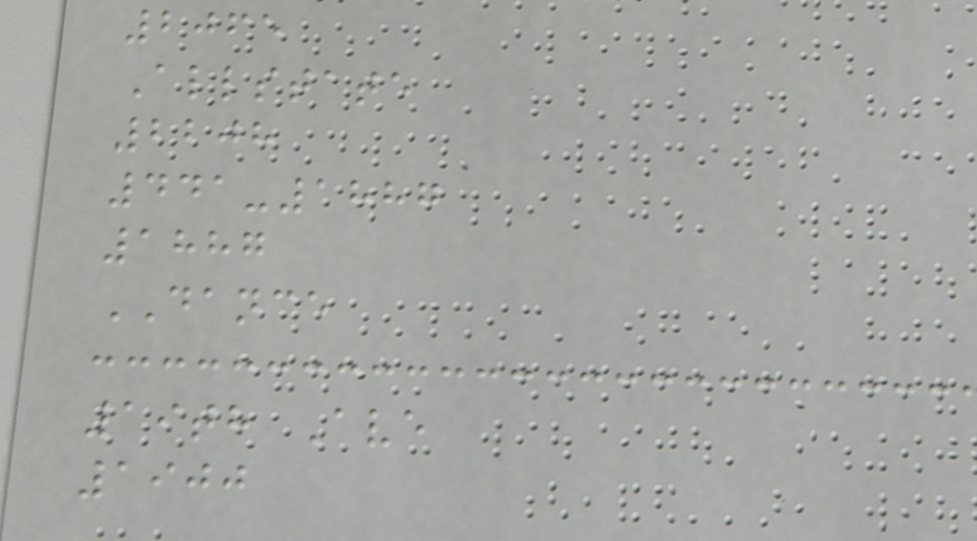2065
Allstate
2208
441-1887
1887
DANCE
19th Ave
1900
